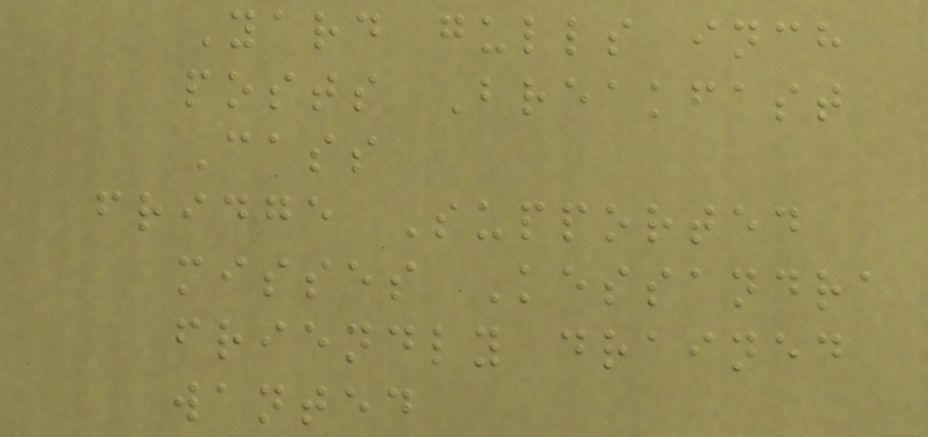Yard gulls inch
posts Breakfast
Cass
fridge Supported
misses Kessandra
friendly drained
wanted
